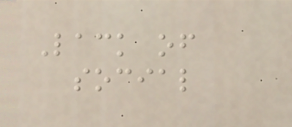Lack of
social
